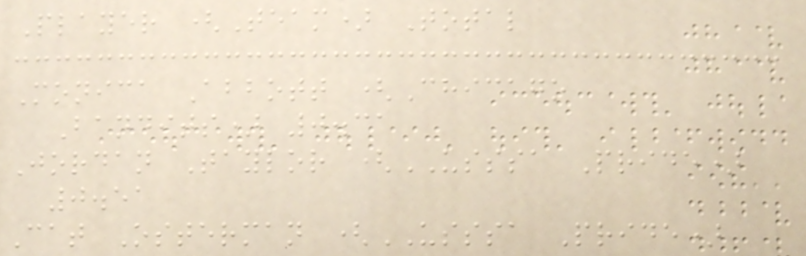Player (Team) Total
Monica Abbott (Chicago
Bandits) 0.31
Jordan Taylor (USSSA Pride)
0.51
Cat Osterman (USSSA Pride)
